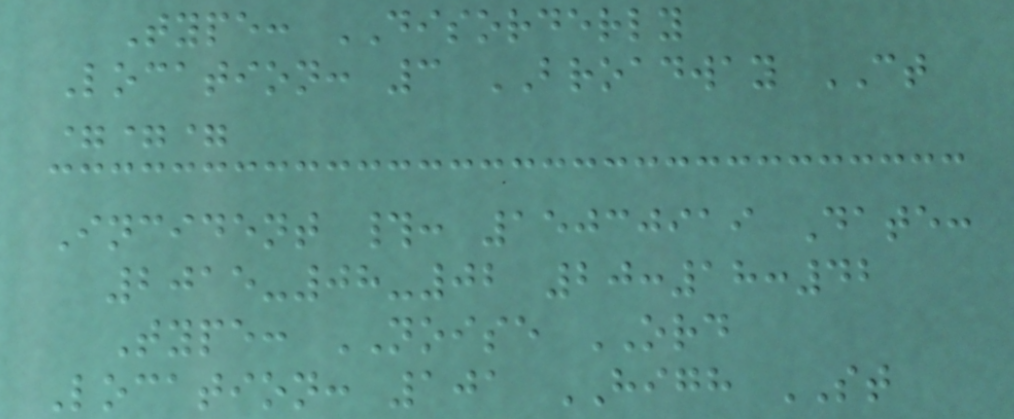Type: DISORDERLY
Location: 3 BROADWAY CT
===
Incident #: 15030919 Date:
2015-08-02 20:18:42
Type: NOISE ORD
Location: 101 HIGH ST
